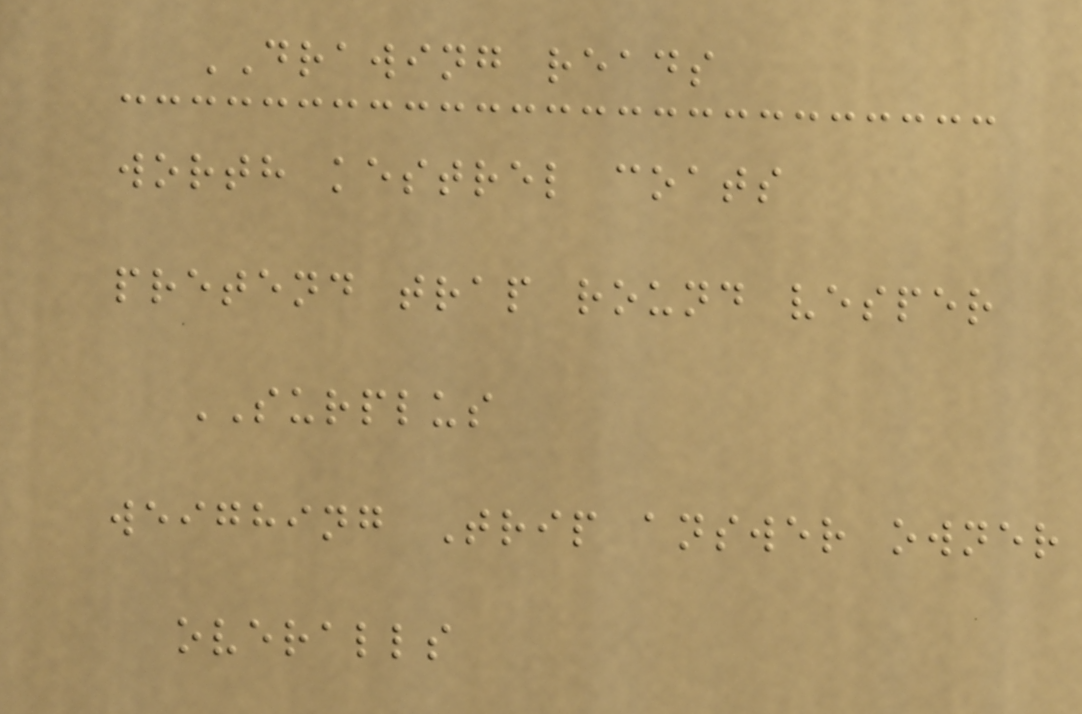DRAWING reads
worth kestrel coats
pretend trap round vesper
SURPLUS
weighing Trip answer owner
overalls
